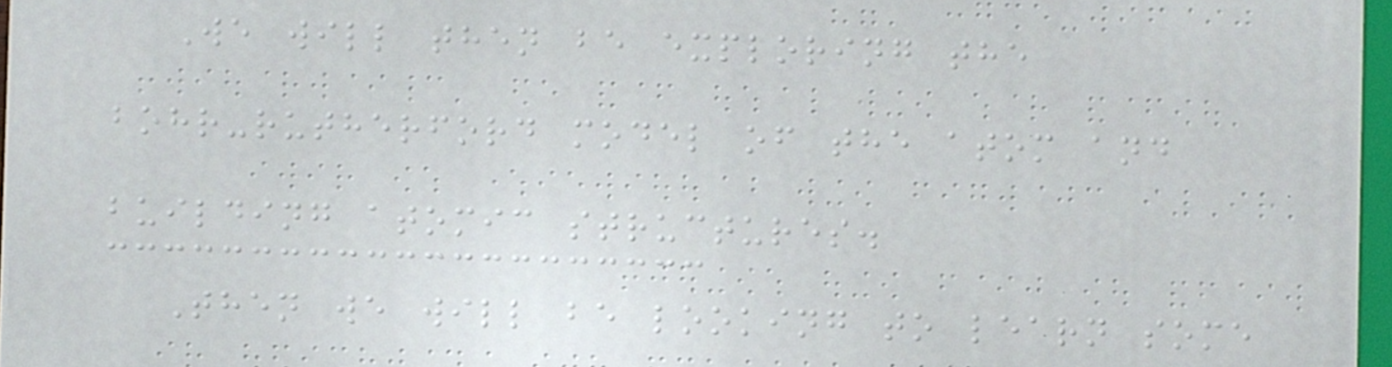We will then be exploring the
bohr-rutherford model of the atom and
building atomic structures.
Then we will be looking to learn some
